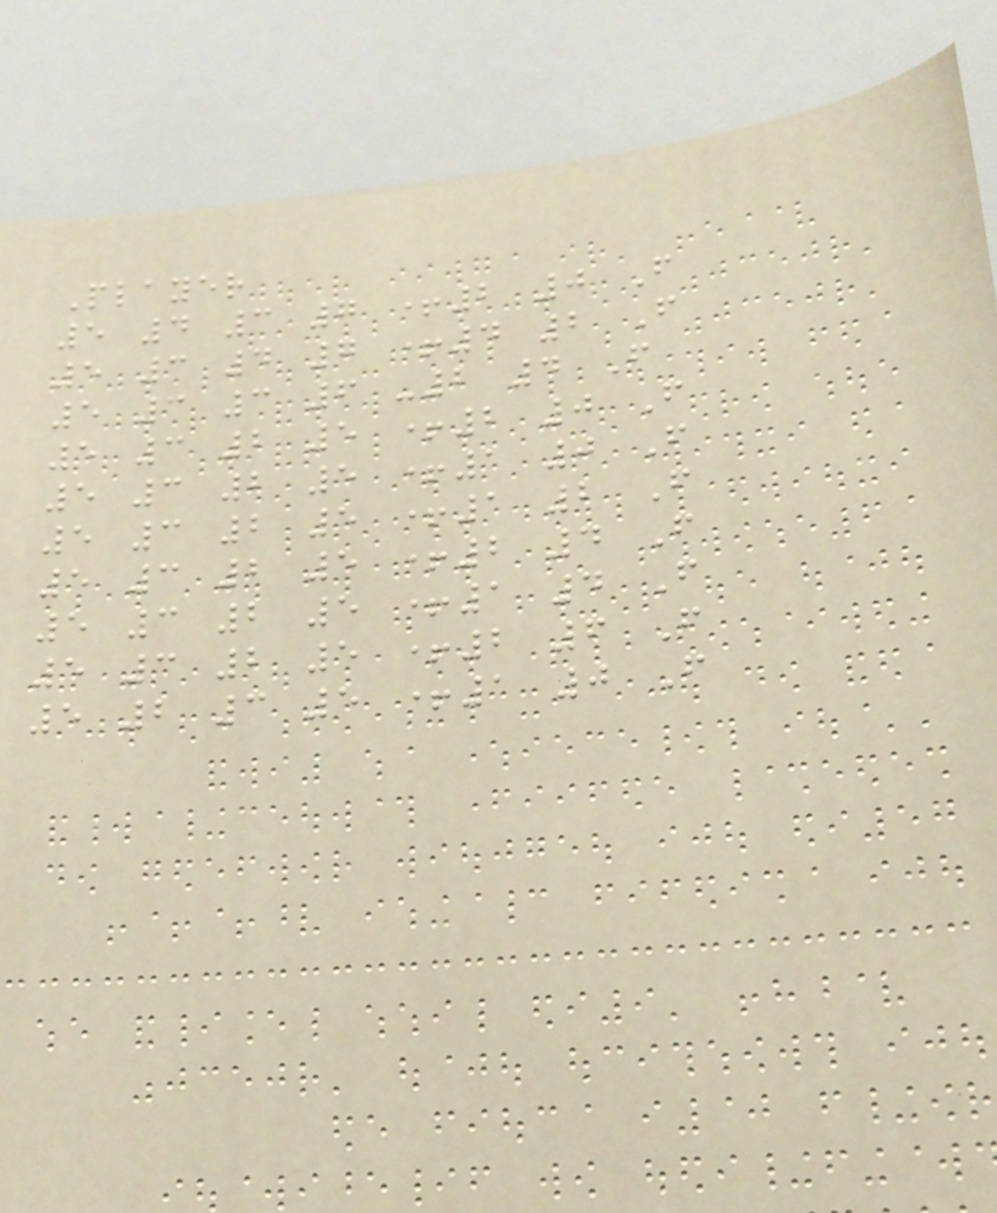Player
5 4 3 7 +2 0 F
5 3 4 7 +4 2 F
5 3 3 6 -2 4 F
5 3 2 5 +2 0 F
5 3 2 5 +1 0 F
5 3 2 5 +1 2 F
5 3 2 5 +2 4 F
5 3 2 5 +1 4 F
5 3 2 5 +2 6 F
5 2 3 5 +1 0 F
